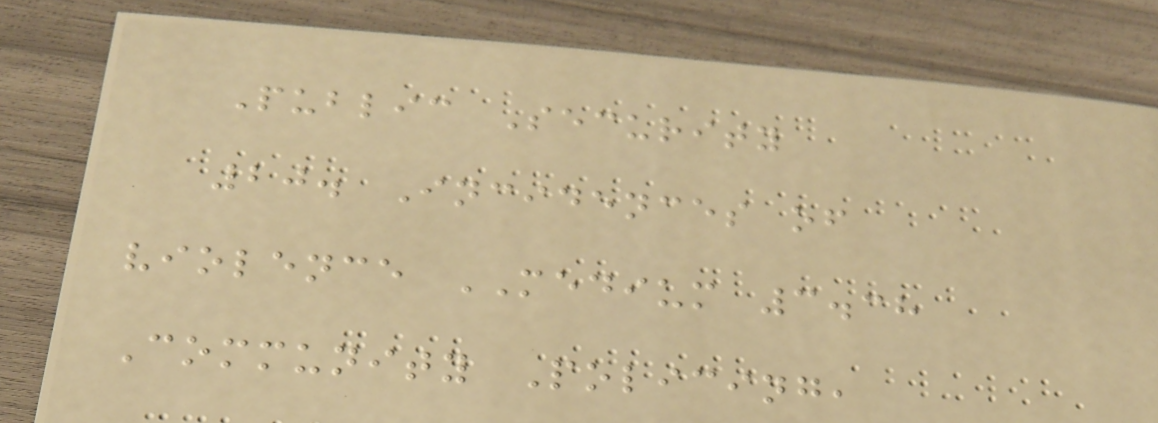Public Security
20. Incidences of
violence MEDIUM 3.38
Community Policing,
